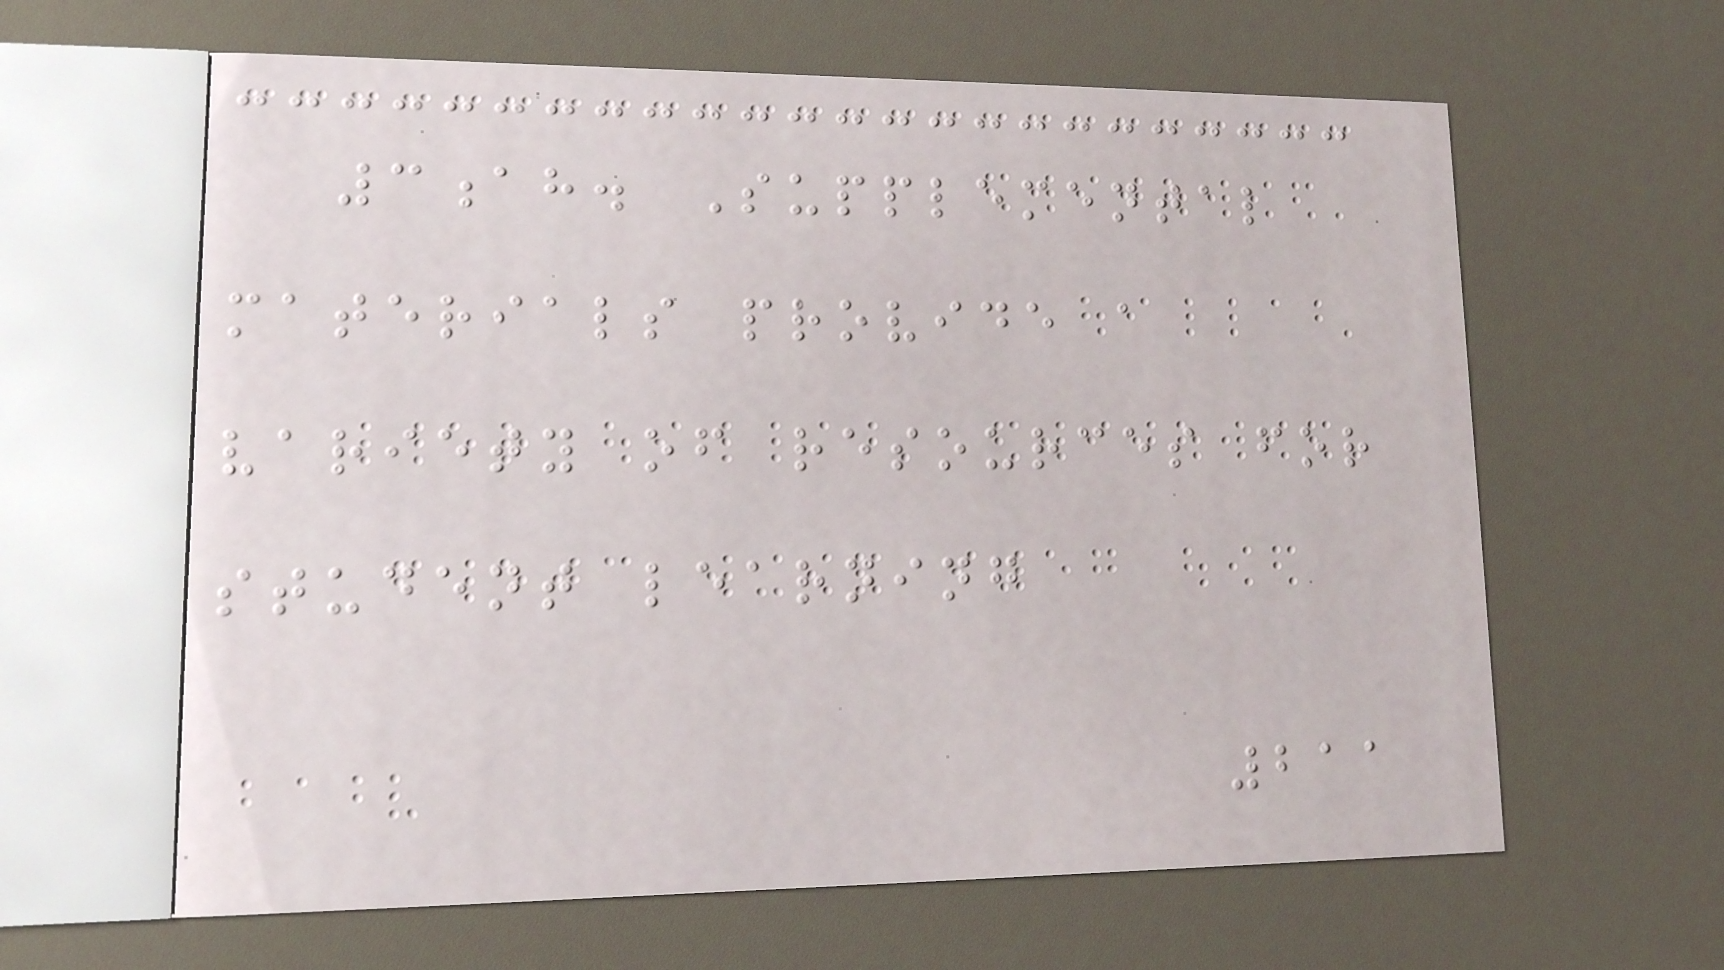3ah. Supplemental
materials provide a
variety of resources for
student learning
211
